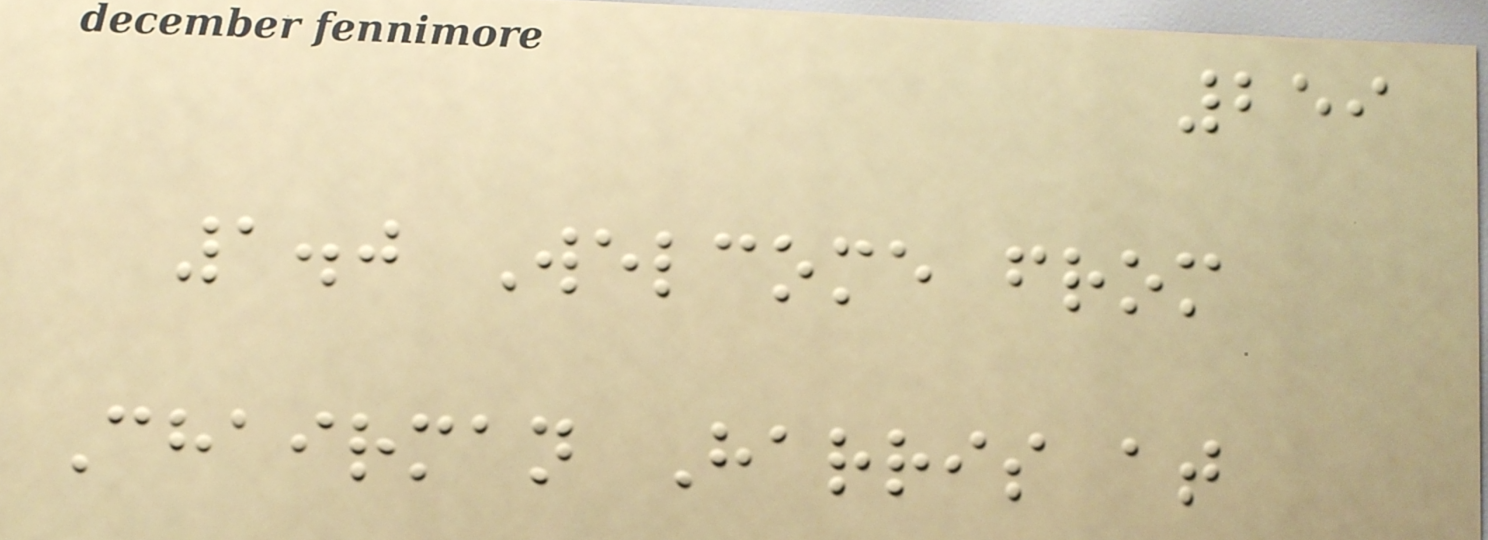259
1.0 Welcome from
Chairman Harris at
